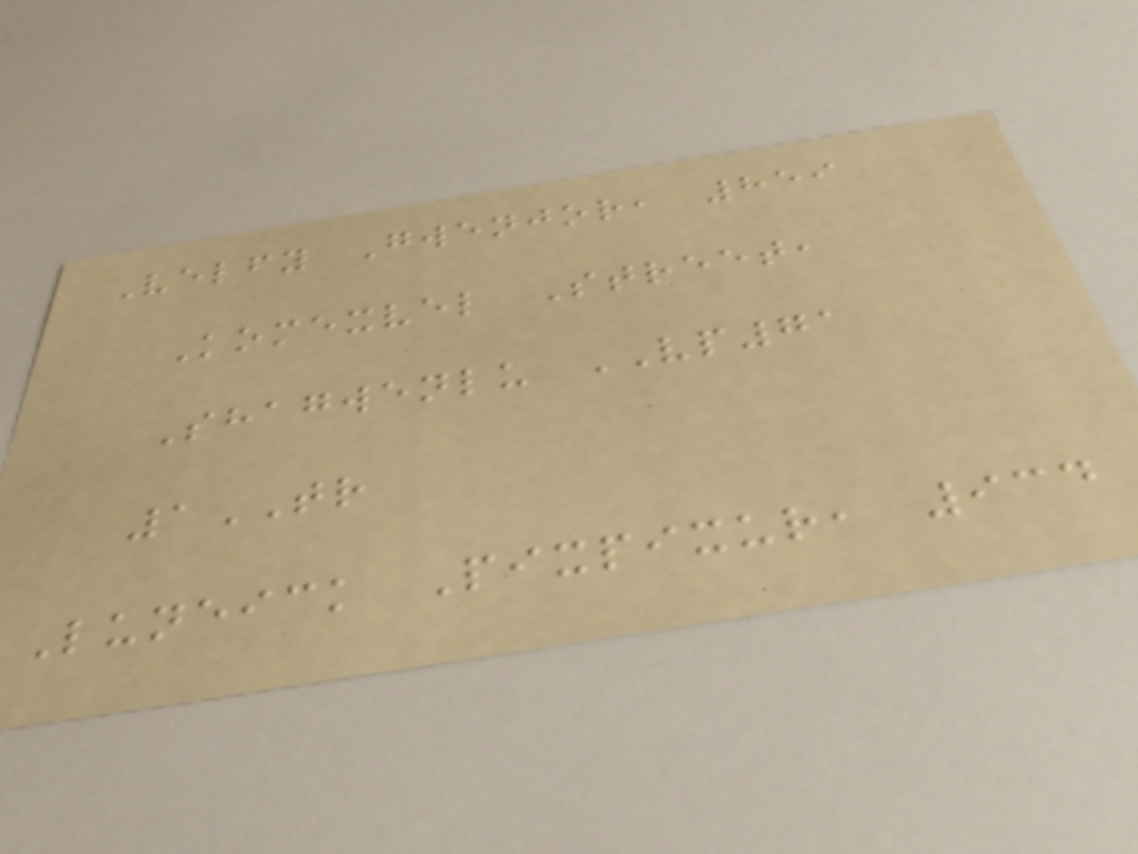Velfy Gwenjor, 859
Komexvel Street,
Shagwenlu VP71
1TR
Luneick Pixpixur, 934
